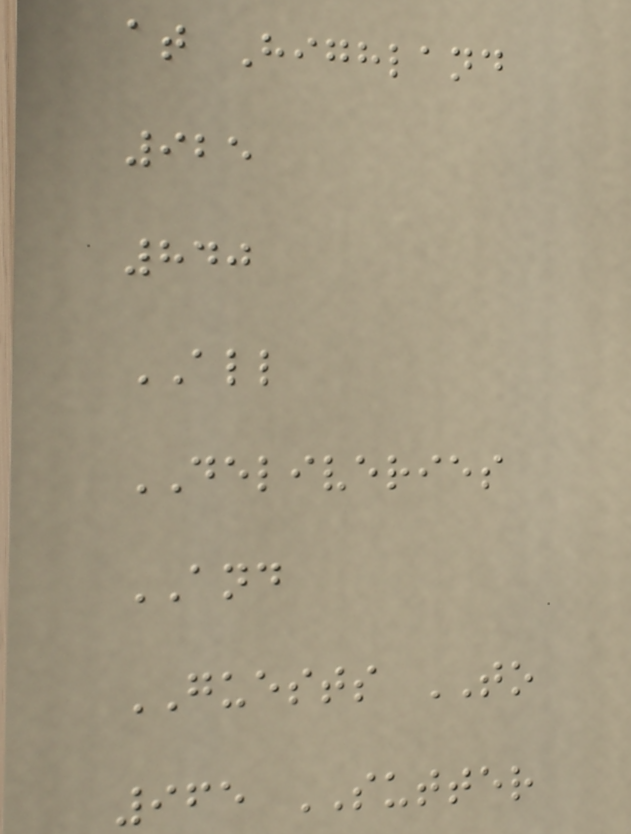at Highland
925
840
ALL
DELIVERIES
AND
GUESTS TO
965 SUTTER
